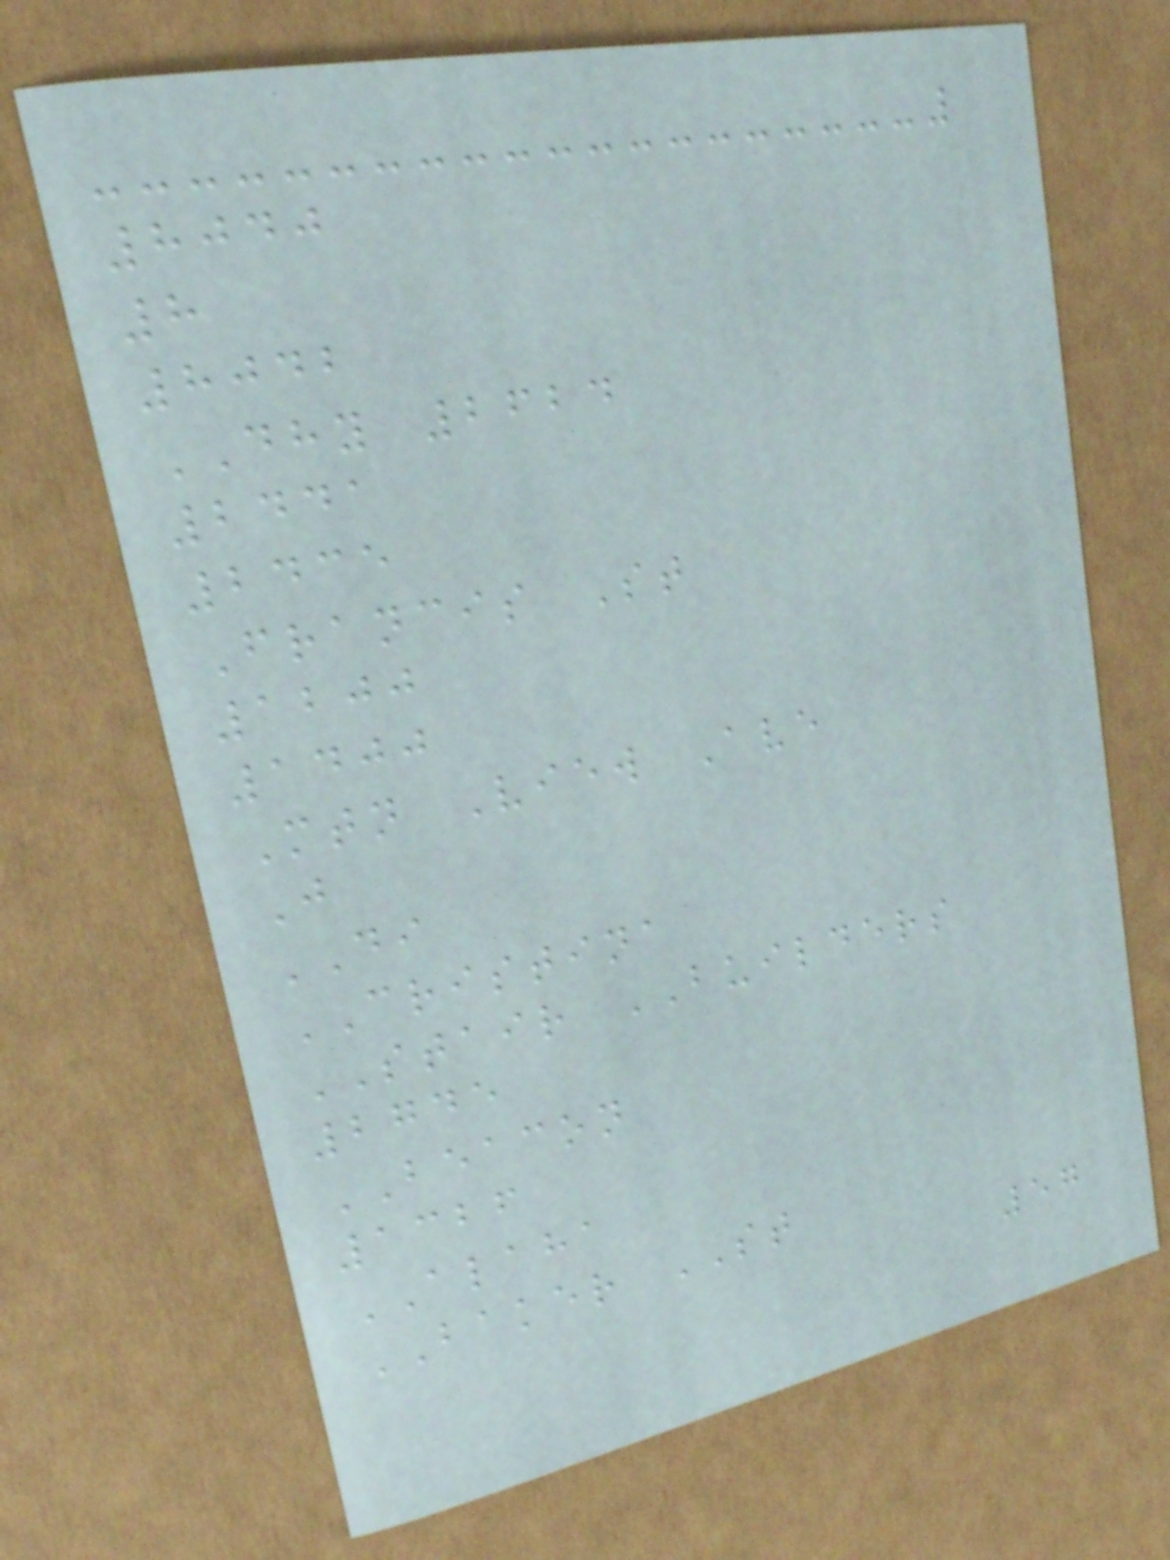8040
8
8042
DHY 2624
2441
2435
Francis St
1200
1400
Mtn View Ave
J
DI
CRISTINA
STAIR BUILDERS
2745
BEACON
1326
ALAHA
BAKER ST
57
